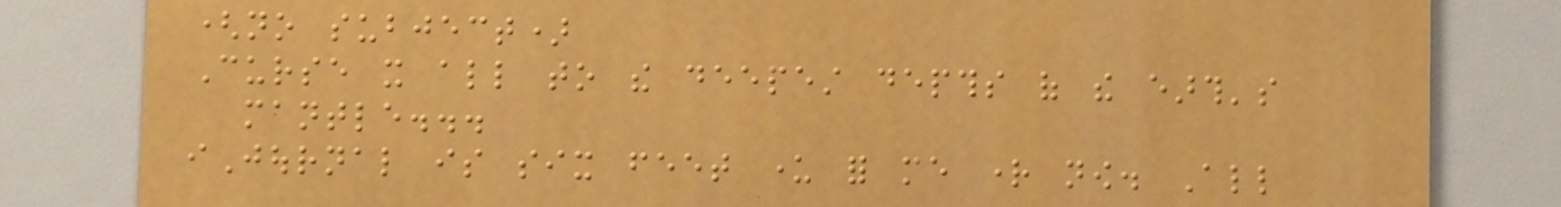(no subject)
Curse it all to the deepest depths of the earth's
mantle...
iJournal is six feet under for me right now. All
